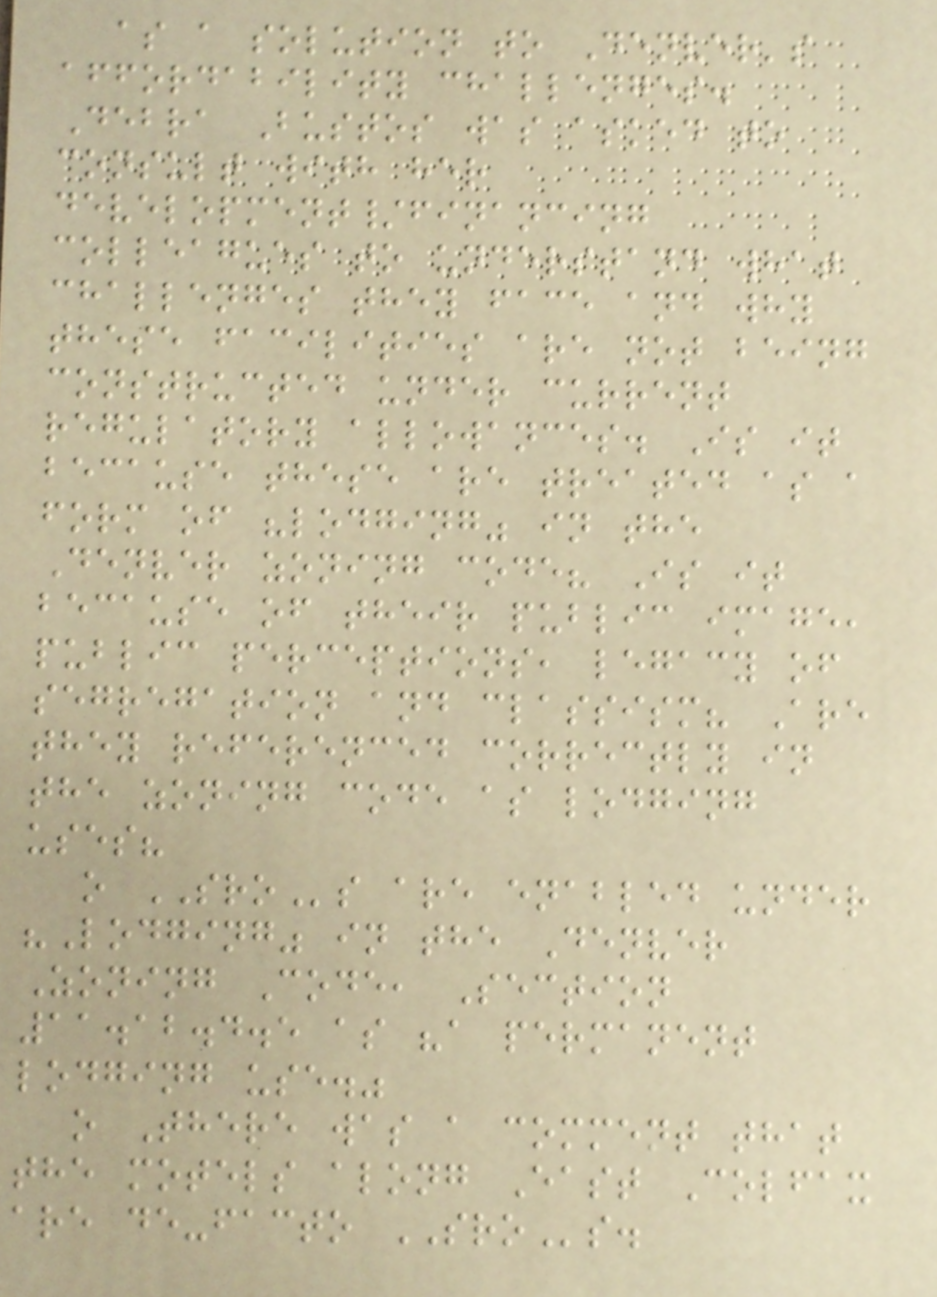as a solution to Denver's
affordability challenges.
Debra Bustos was asked to
consult with her
development/financing
colleagues to understand what
challenges they face and why
these facilities are not being
constructed under current
regulatory allowances. Is it
because these are treated as a
form of "lodging" in the
Denver zoning code? Is it
because of their public image,
public perceptions, legacy of
segregation and classism? Are
they referenced correctly in
the zoning code as lodging
uses?
o SROs are enabled under
"Lodging" in the Denver
Zoning Code, Section
11.12.4.5 as "a permanent
lodging use."
o There was a comment that
the motels along East Colfax
are de-facto SROs.
